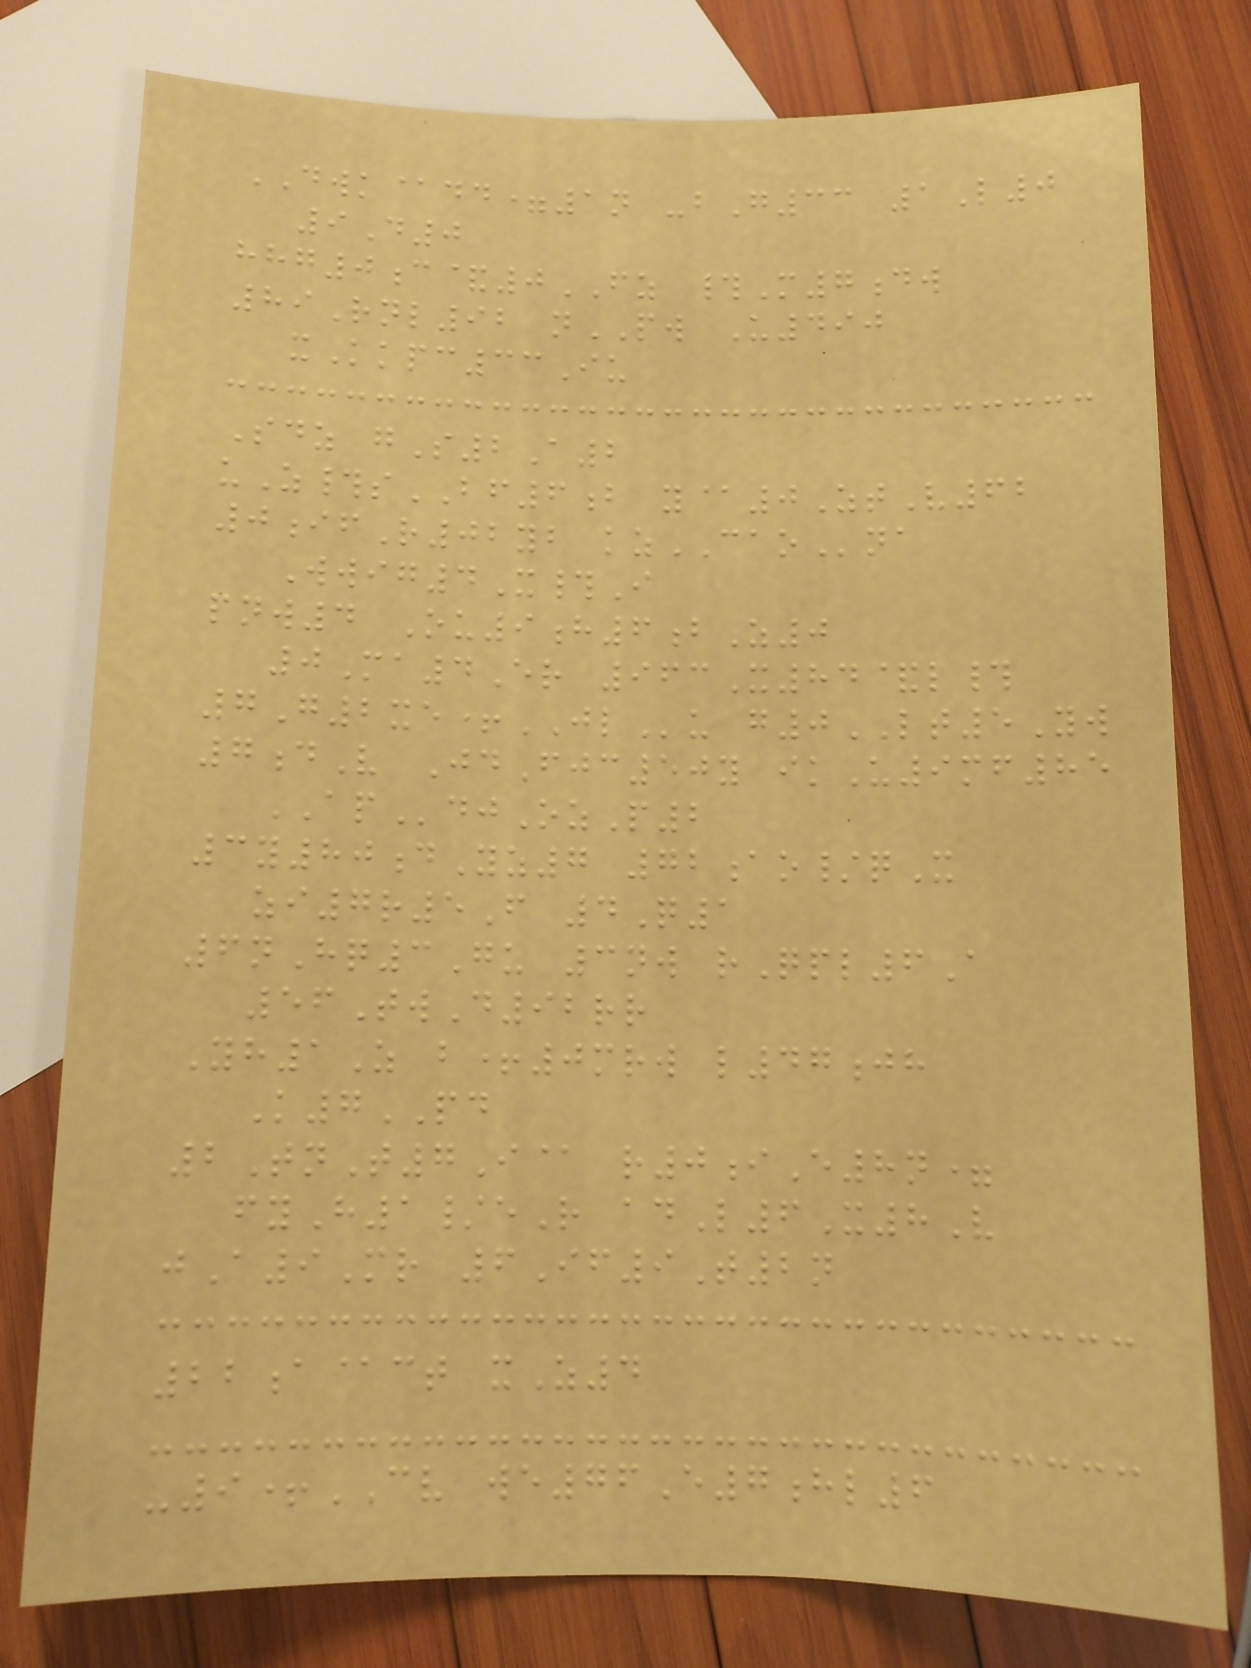DWK@dd=1n -bG33 1L0
9D0
hhg0c&0FZ #M7dw
89Rnl92 nPW U490
xKkpc33Iu
Sdz gS2A2
uZ#sBF6b y@0ZtV62
0ifR02yb kzCAOna
Wwig4X#I
pnw4 Ou9h6bZ0
0Ma4Er 963X84&l#
7G2xe+JLu g0LT5Yw
7dV JdFjc50y ikU9mf85
APdjOzP2
3y80dYz7 72ao/qX
zi7r5F 4Q1
6nHq3Gu 3nw rQpl6A
56TwD92rr
Yh1Z b+0mrw l47jh
K7PD
2TnT7I@ r0iE8n=
fyH1/eR adL6X8V
jA9Mr 6If9T2n
22a@ct xZ4
-9+CV we76E7hl6
